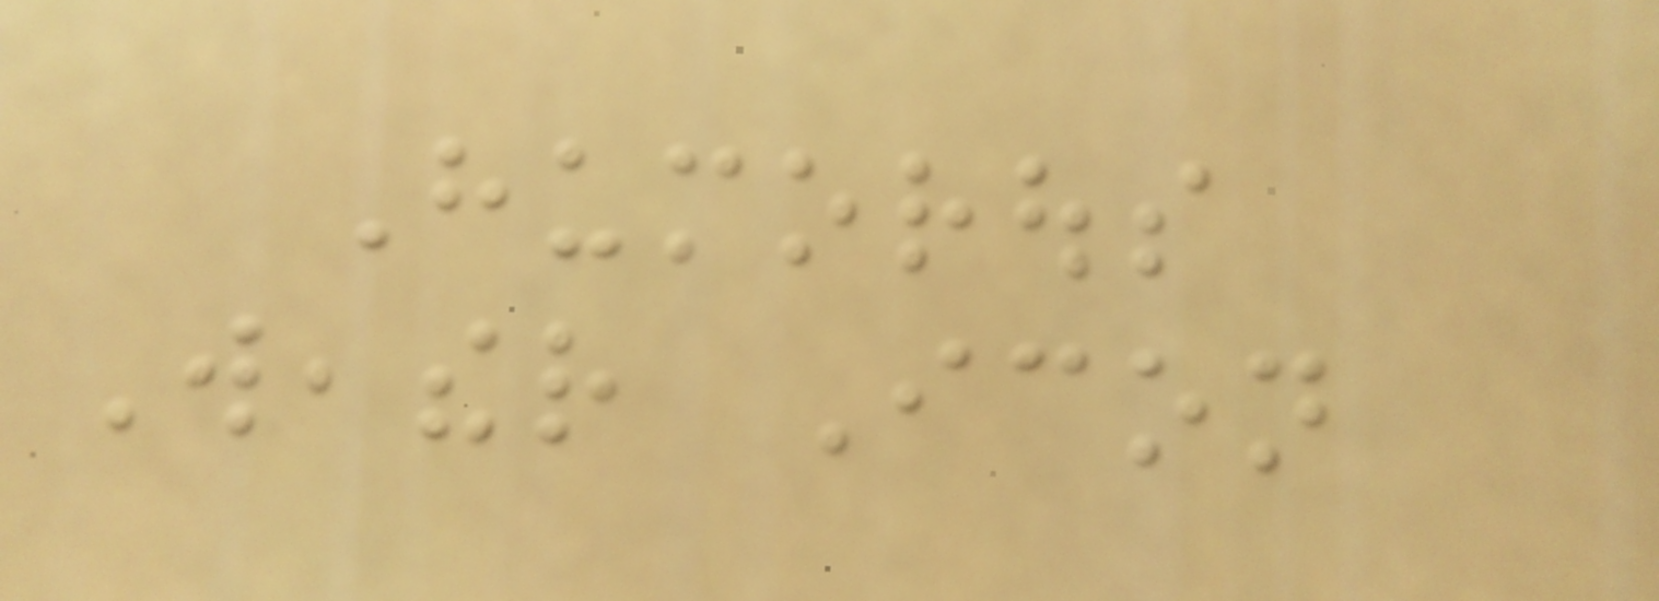Humorous
Weather Icon
